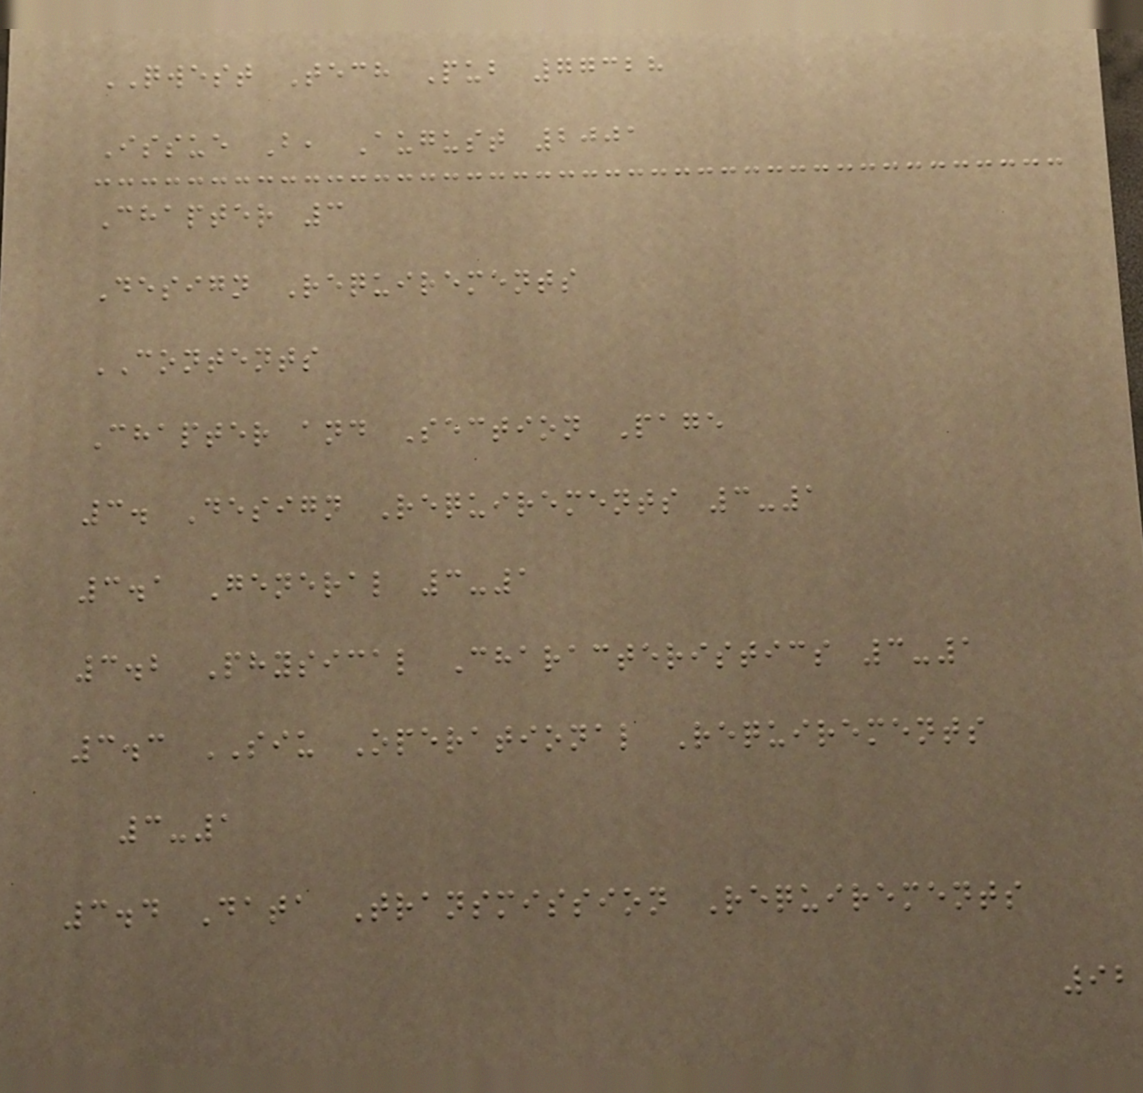QWEST Tech Pub 77328
Issue B, August 2001
Chapter 3
Design Requirements
CONTENTS
Chapter and Section Page
3. Design Requirements 3-1
3.1 General 3-1
3.2 Physical Characteristics 3-1
3.3 SIU Operational Requirements
3-1
3.4 Data Transmission Requirements
92
